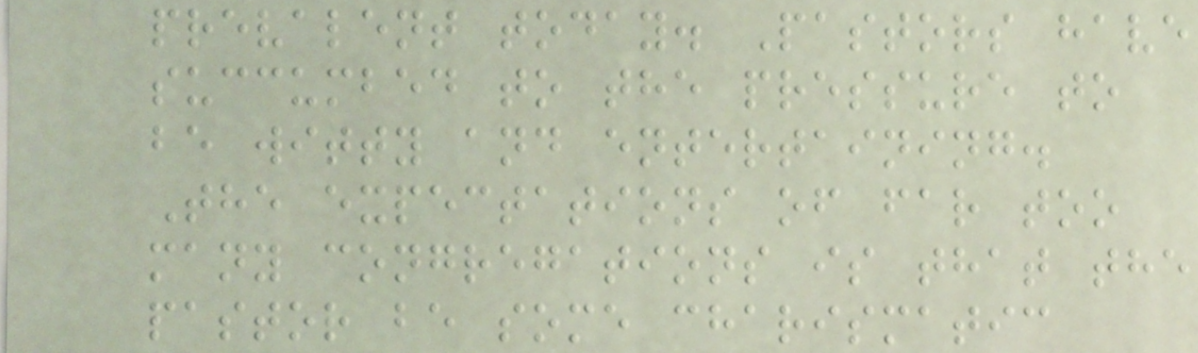prevalent today. Pastors have
succumbed to the pressure to
be witty and entertaining.
The expectations of far too
many congregations is that the
pastor be some charismatic
